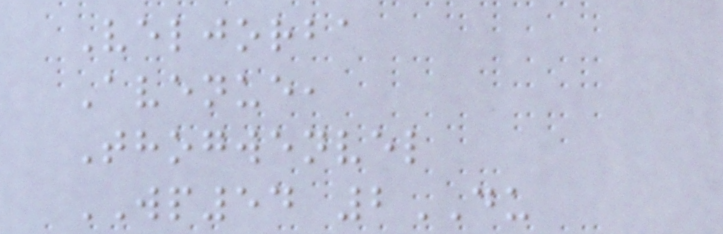Veljorba
Avenue,
Thogwenvel
WP54 2DU
